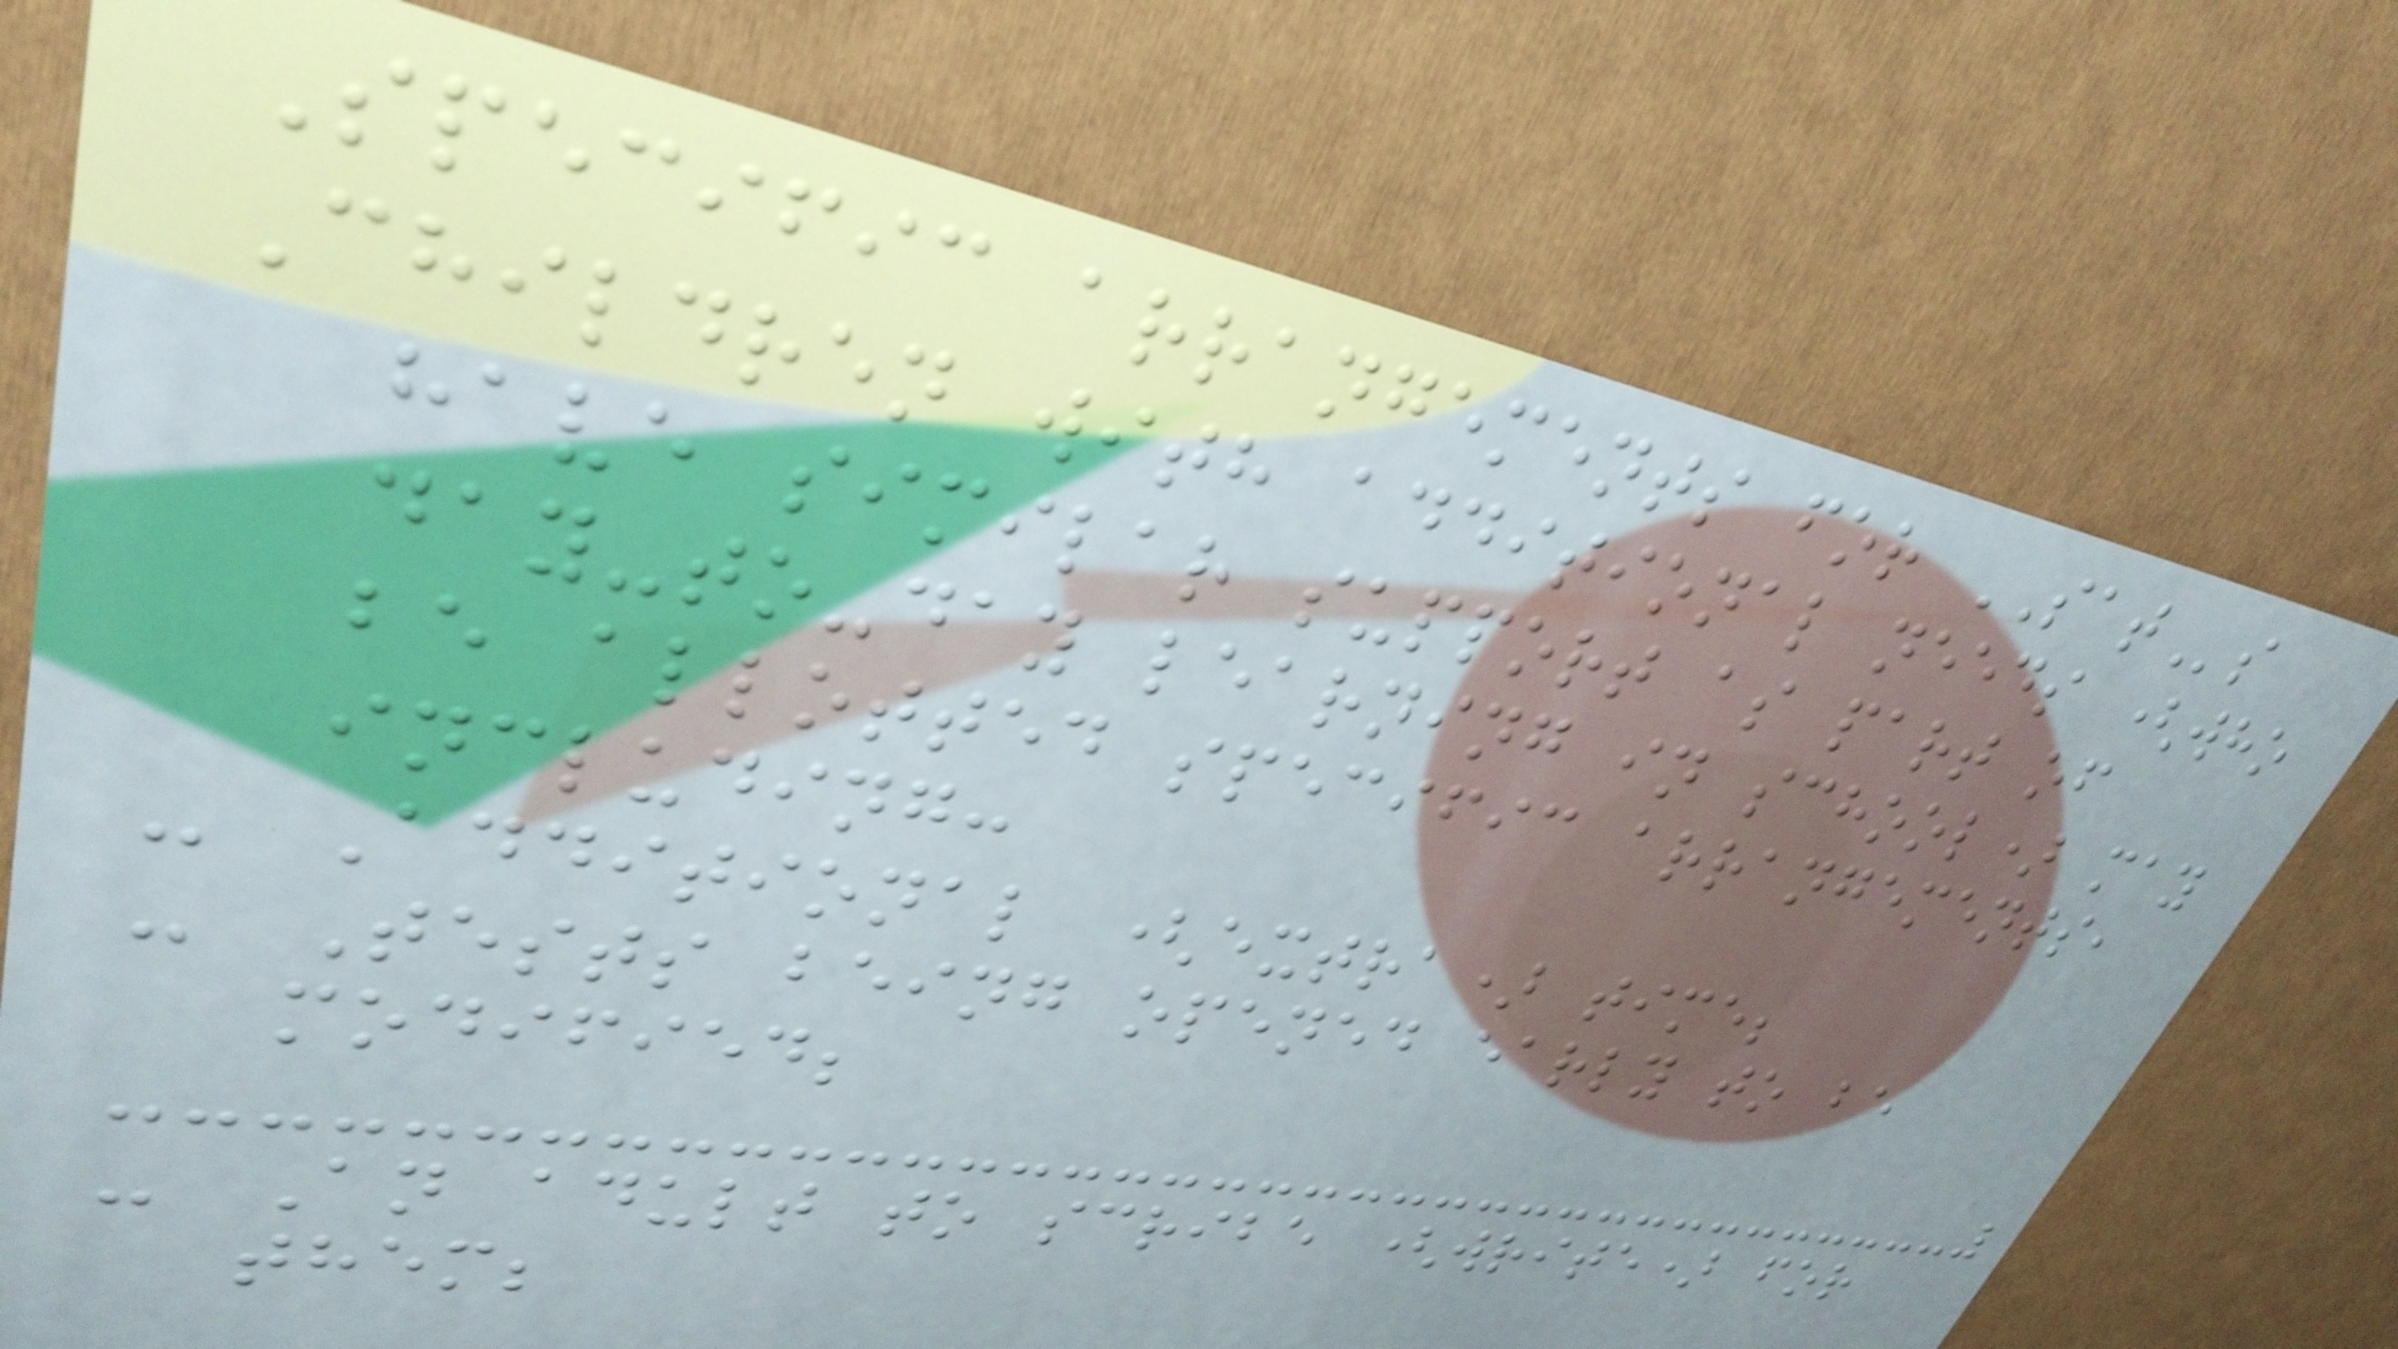Specific arrangements for SATs
Children with additional needs (who
have similar support as part of
day-to-day learning in school) may
be allotted specific arrangements,
including:
- Additional (extra) time;
- Tests being opened early to be
modified;
- An adult to scribe (write) for
them;
